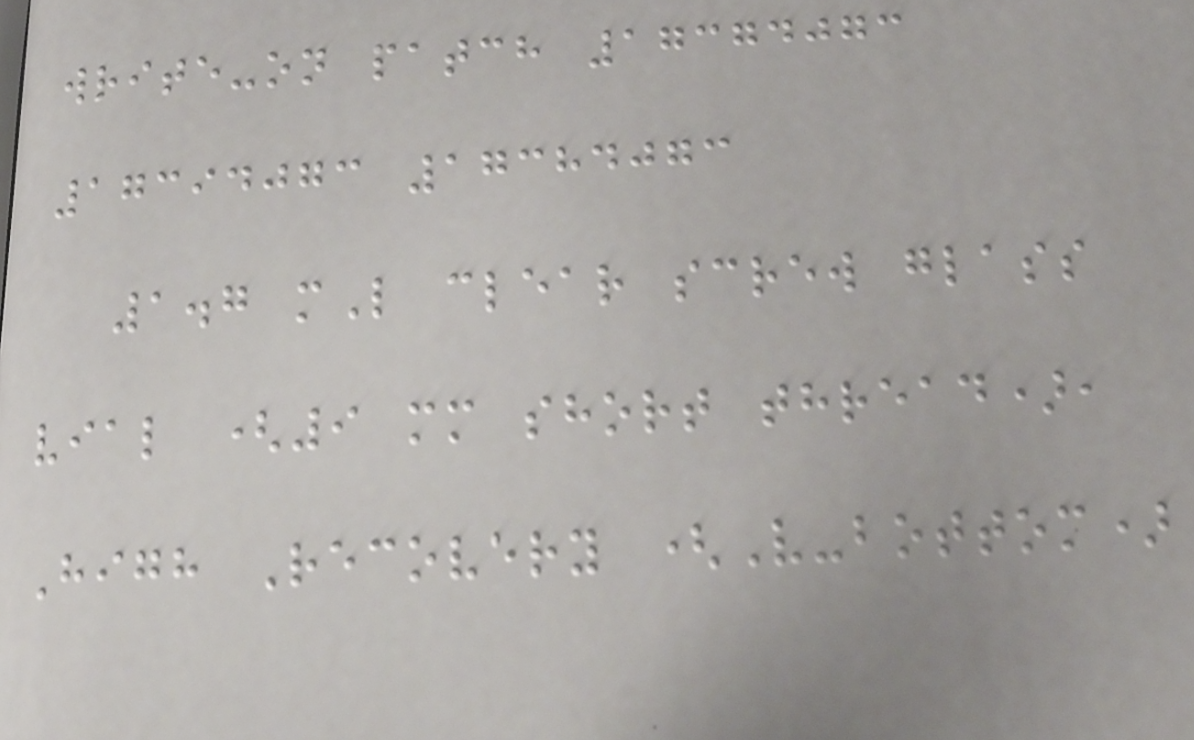write-on patch 17374073
17394073 17384073
1.7 mL clear screw glass
vial (9 mm short thread),
High Recovery (V-bottom)
